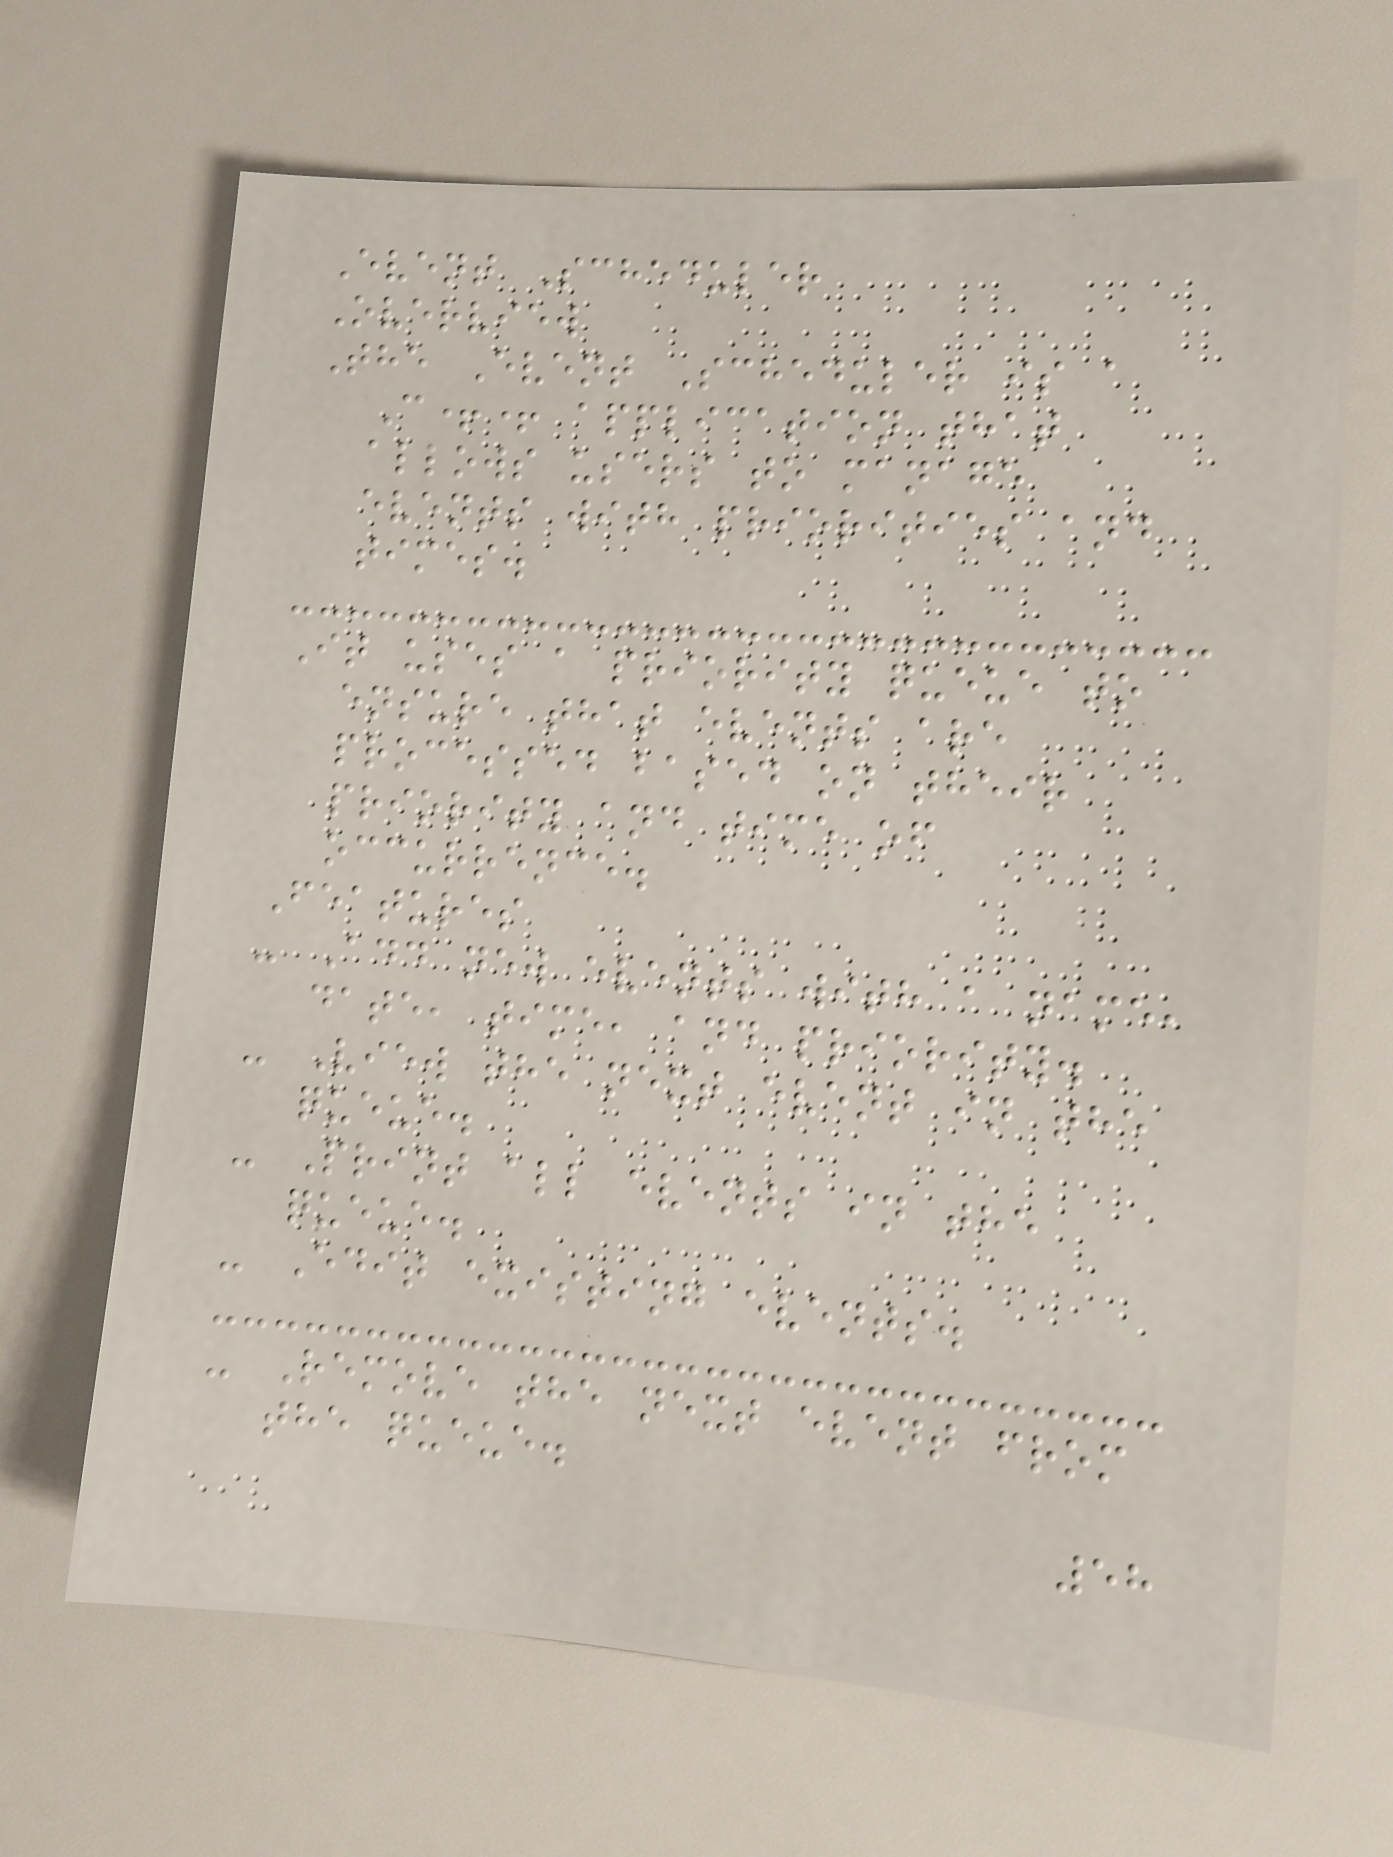Event Scheduler
Overview
The Event Scheduler is a
C++ application that
allows users to manage
events with priorities and
times.
It uses a priority queue to
ensure that events are
processed based on their
priority and time of
occurrence.
Features
- Add new events with a name,
date, time, and priority.
- View the next event in the
queue.
- Print all events in the
queue.
- Edit existing events.
- Remove the next event from
the queue.
58
